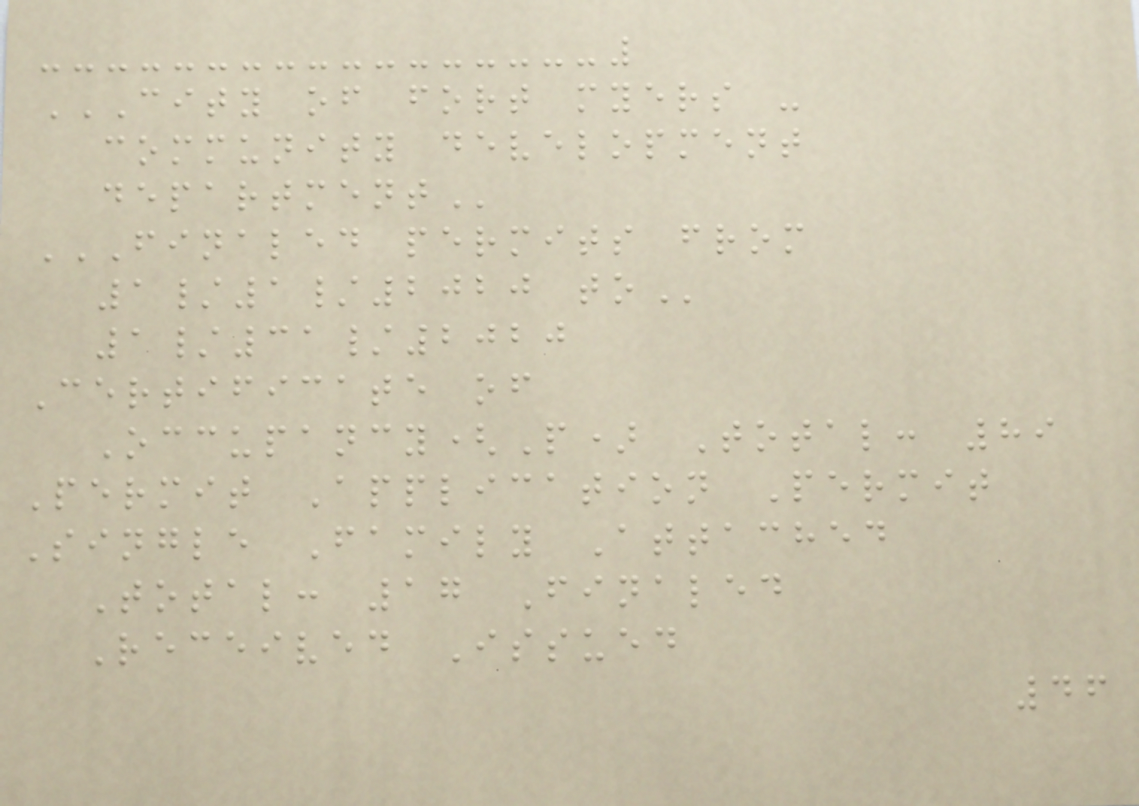CITY OF FORT MYERS -
COMMUNITY DEVELOPMENT
DEPARTMENT
FINALED PERMITS FROM
1/1/2020 TO
1/31/2020
Certificate of
Occupancy(P) Total: 89
Permit Application Permit
Single Family Attached
Total: 17 Finaled
Received Issued
46
